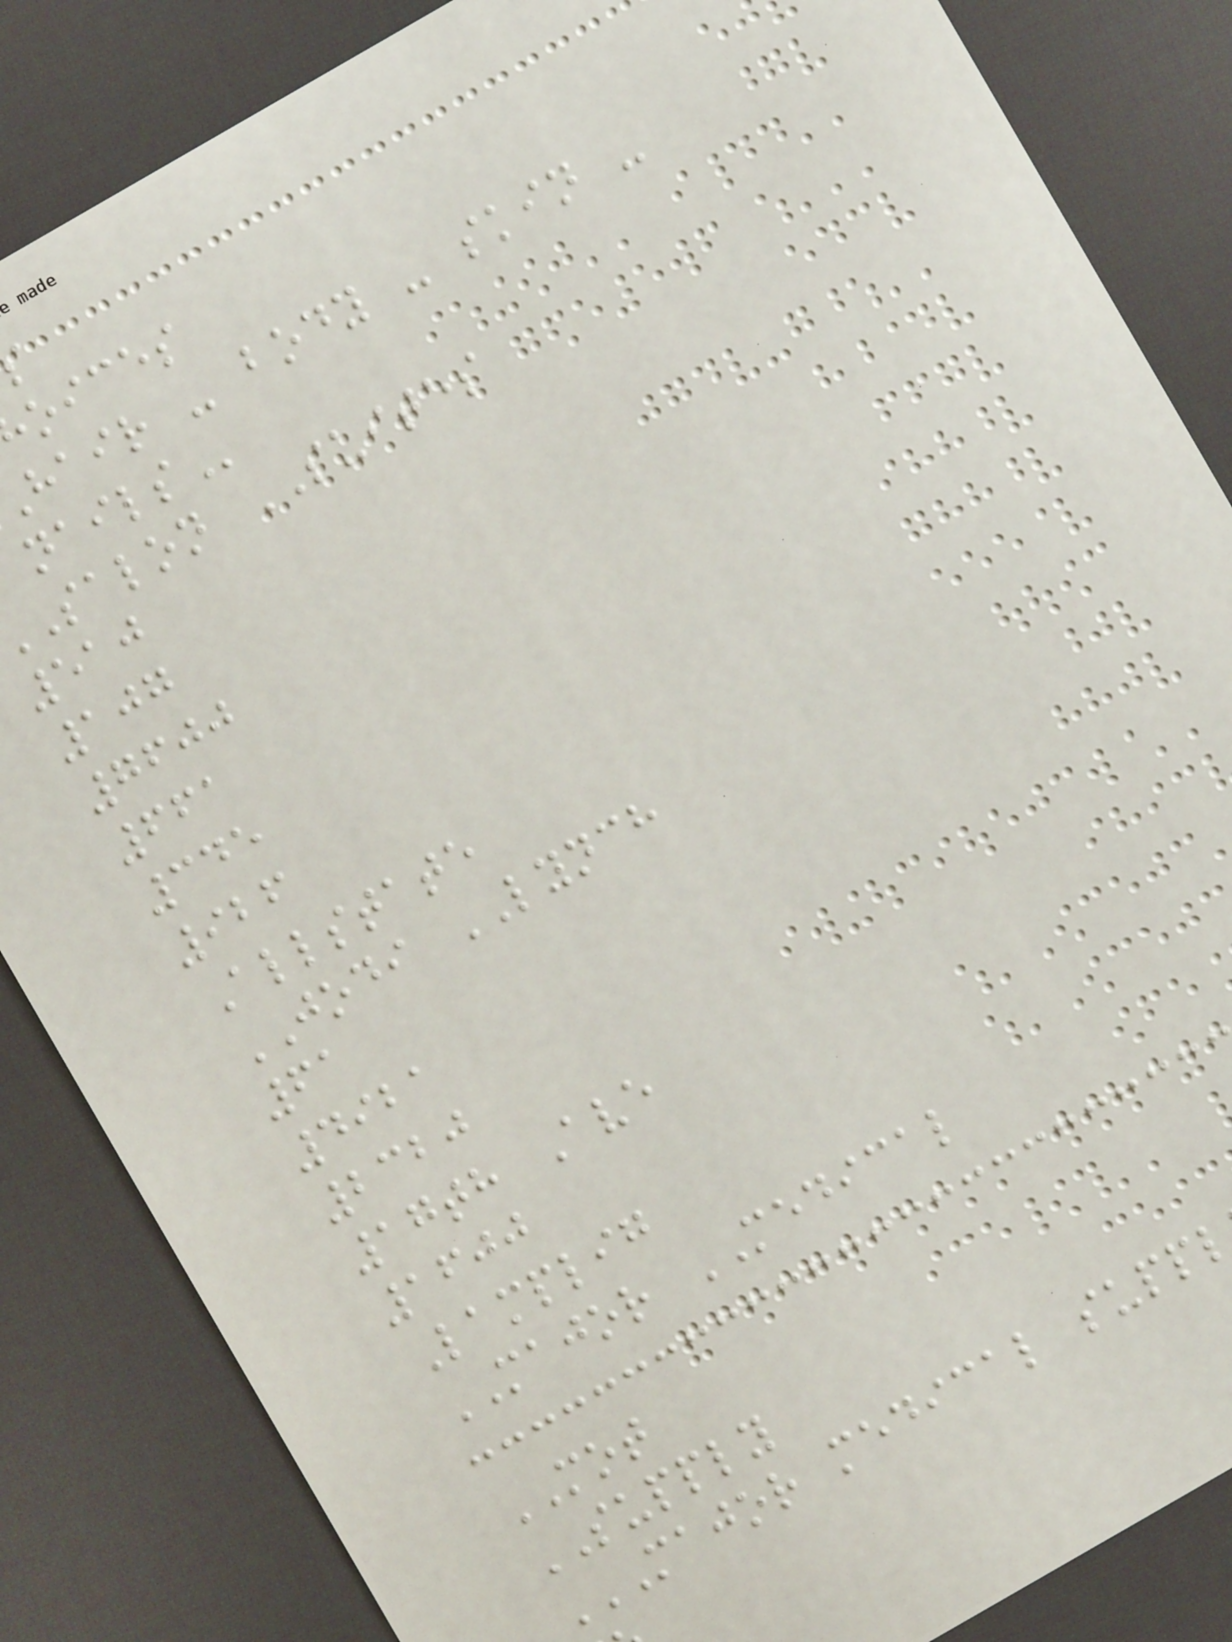oices
hair - body - skin -
salon SUITES
510
107
7600
661
345
926
Allstate
JODI LYNCH
61
4921
2320
17th Ave
1600
Lamplig
MAJOR MEDICAL
MOT
SUPPLY
